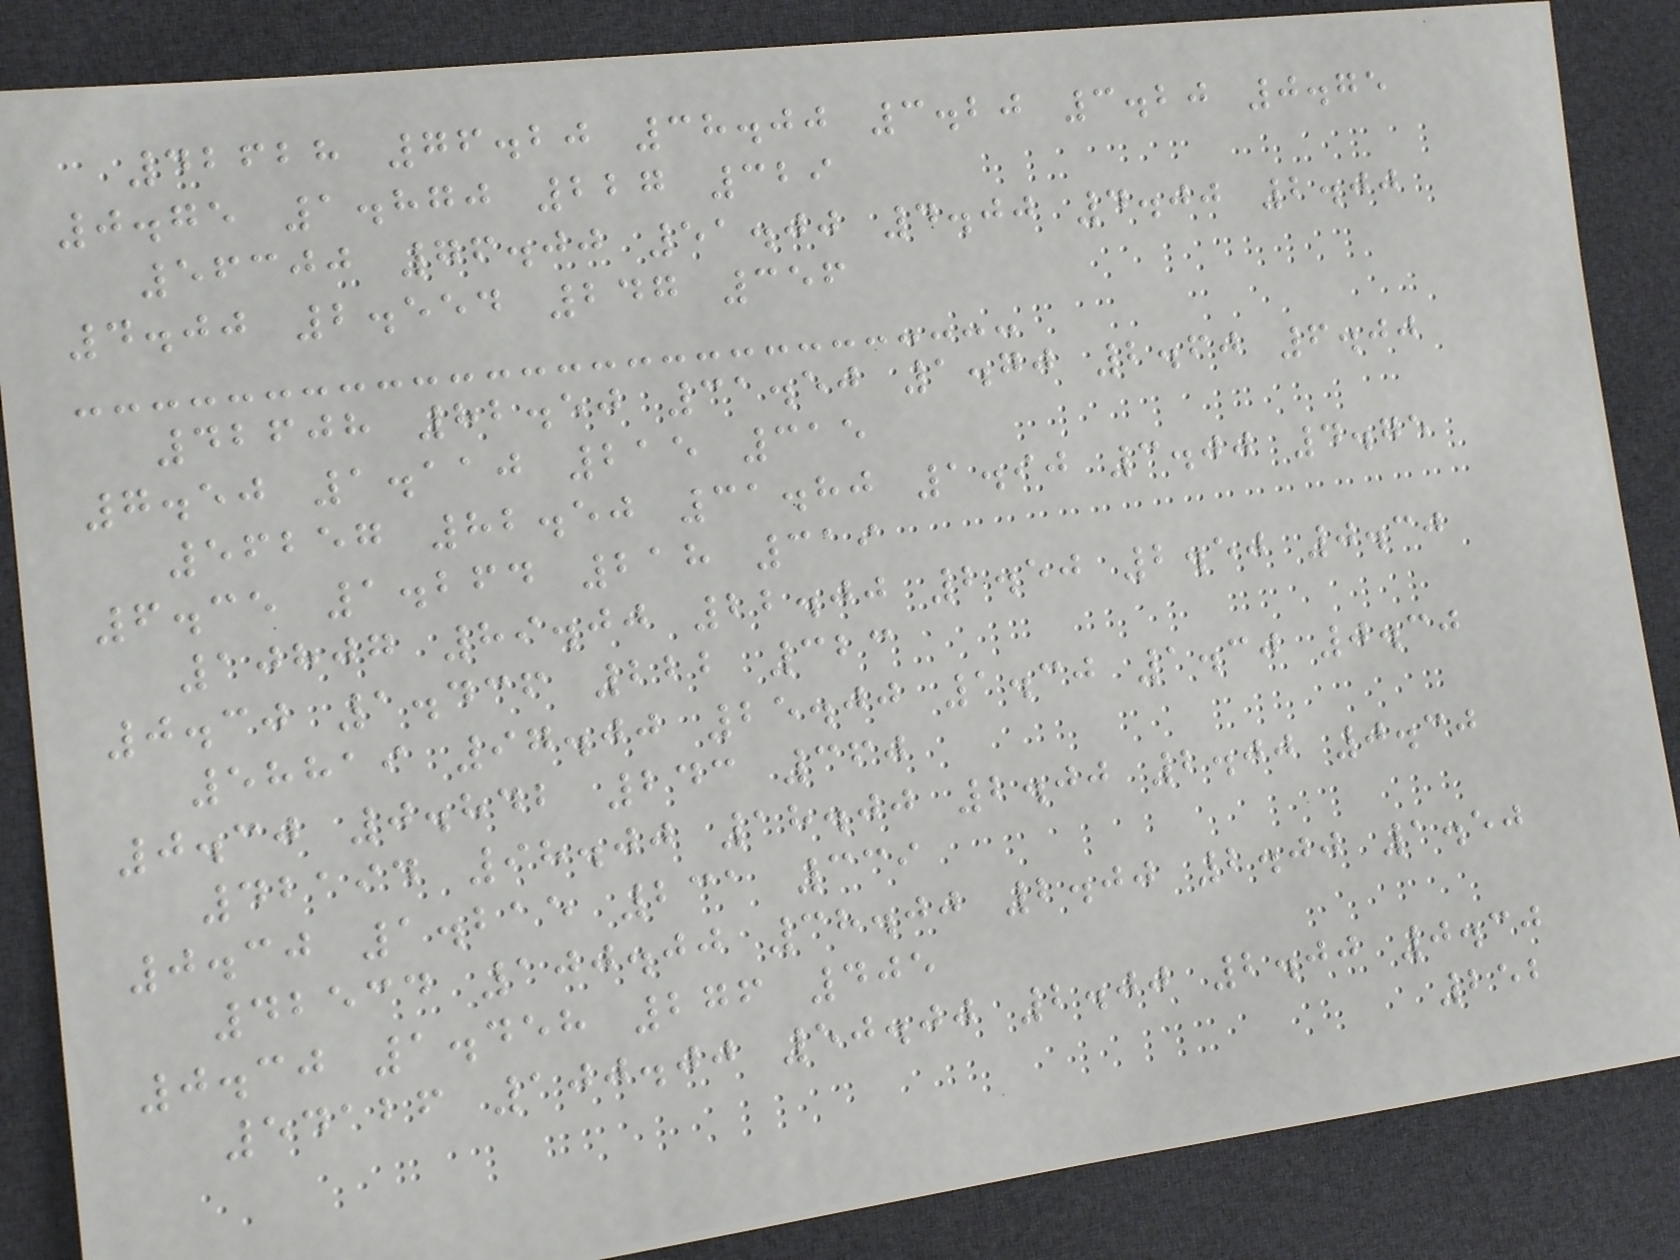42628 76.20 38.00 3.20 3.20 0.75
0.75 1.870 227 329
56300 76.00 51.00 4.00 4.00 2.00
4.00 2.554 247 356
42608 82.50 31.50 1.70 2.60 6.00
7.50 1.110 215 315
56257 82.50 31.80 1.90 3.00 4.75
6.35 1.264 218 319
10807 89.00 22.00 2.50 2.50 0.30
0.30 1.436 222 323
58819 97.00 25.00 1.30 1.30 0.30
0.30 0.842 243 360
42194 98.00 18.00 2.00 2.00 0.30
0.30 1.215 231 339
42534 100.00 38.00 2.00 2.00 1.50
0.30 1.458 276 405
54126 100.00 50.00 2.00 2.00 0.30
252
